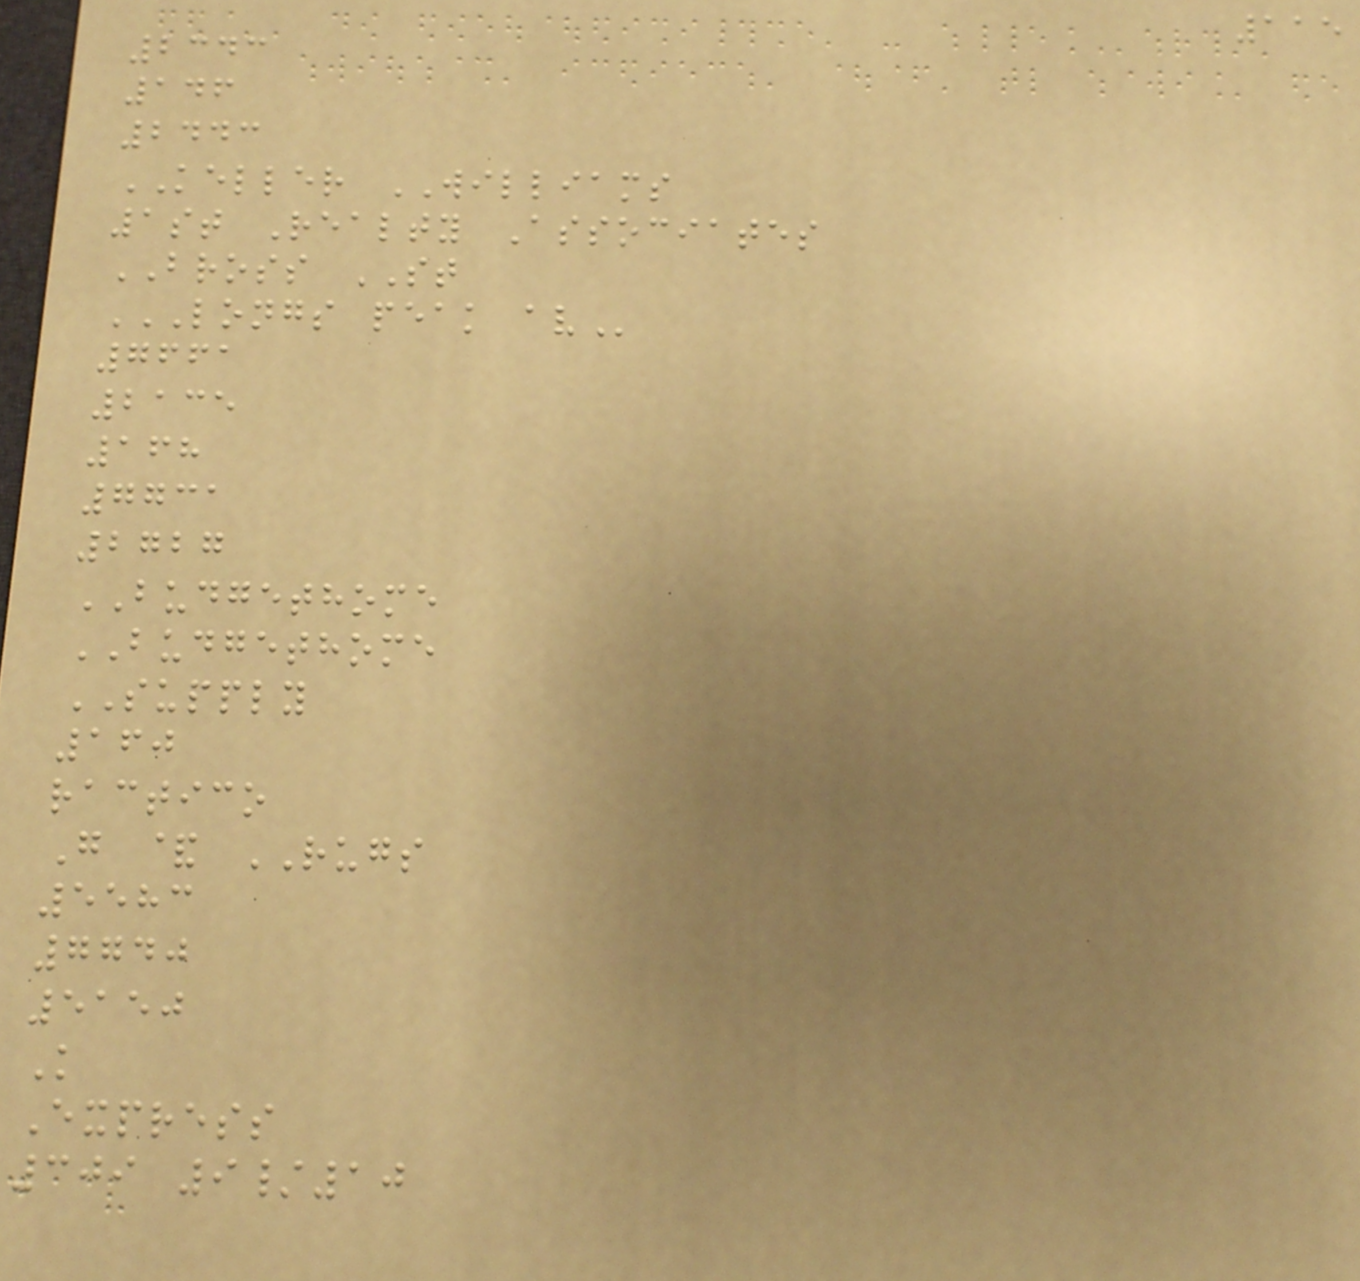115
2343
146
2443
KELLER WILLIAMS
1st Realty Associates
BROSS ST
LONGS PEAK AV
7661
2135
168
7731
2727
BUDGETHOME
BUDGETHOME
SUPPLY
160
ractico
G & RUGS
5583
7740
5150
K
Express
309 9/10
